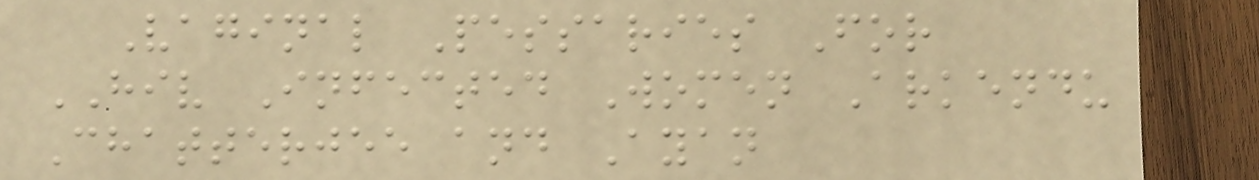Vaginal Pessaries For
HIV Infected Women Arkendu
Chatterjee and Ayan
